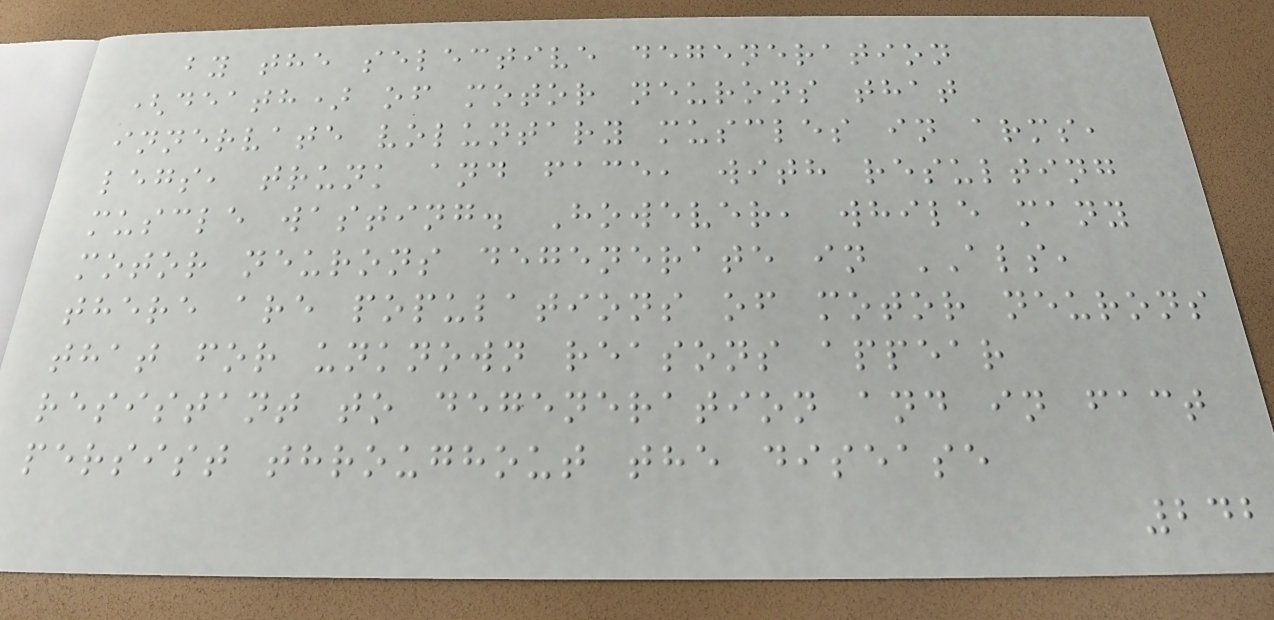by the selective degeneration
(death) of motor neurons that
innervate voluntary muscles in arms,
legs, trunk and face, with resulting
muscle wasting. However, while many
motor neurons degenerate in ALS,
there are populations of motor neurons
that for unknown reasons appear
resistant to degeneration and in fact
persist throughout the disease
242
